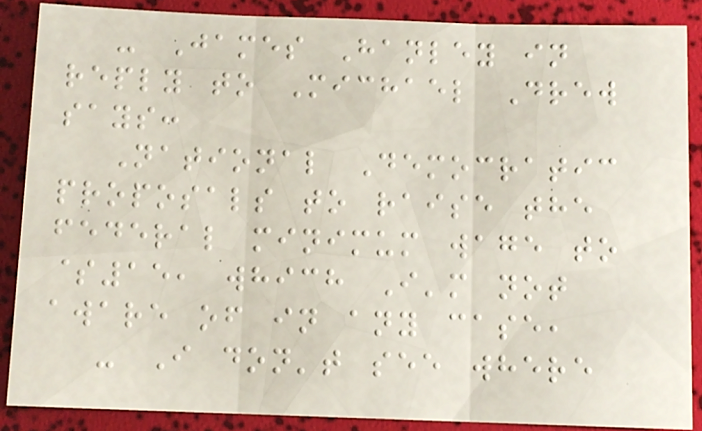- James Hanley in
reply to Michael Drew
says:
National Democratic
proposals to raise the
federal minimum wage to
$15, which I'm not
aware of in any case,
- I don't see where
